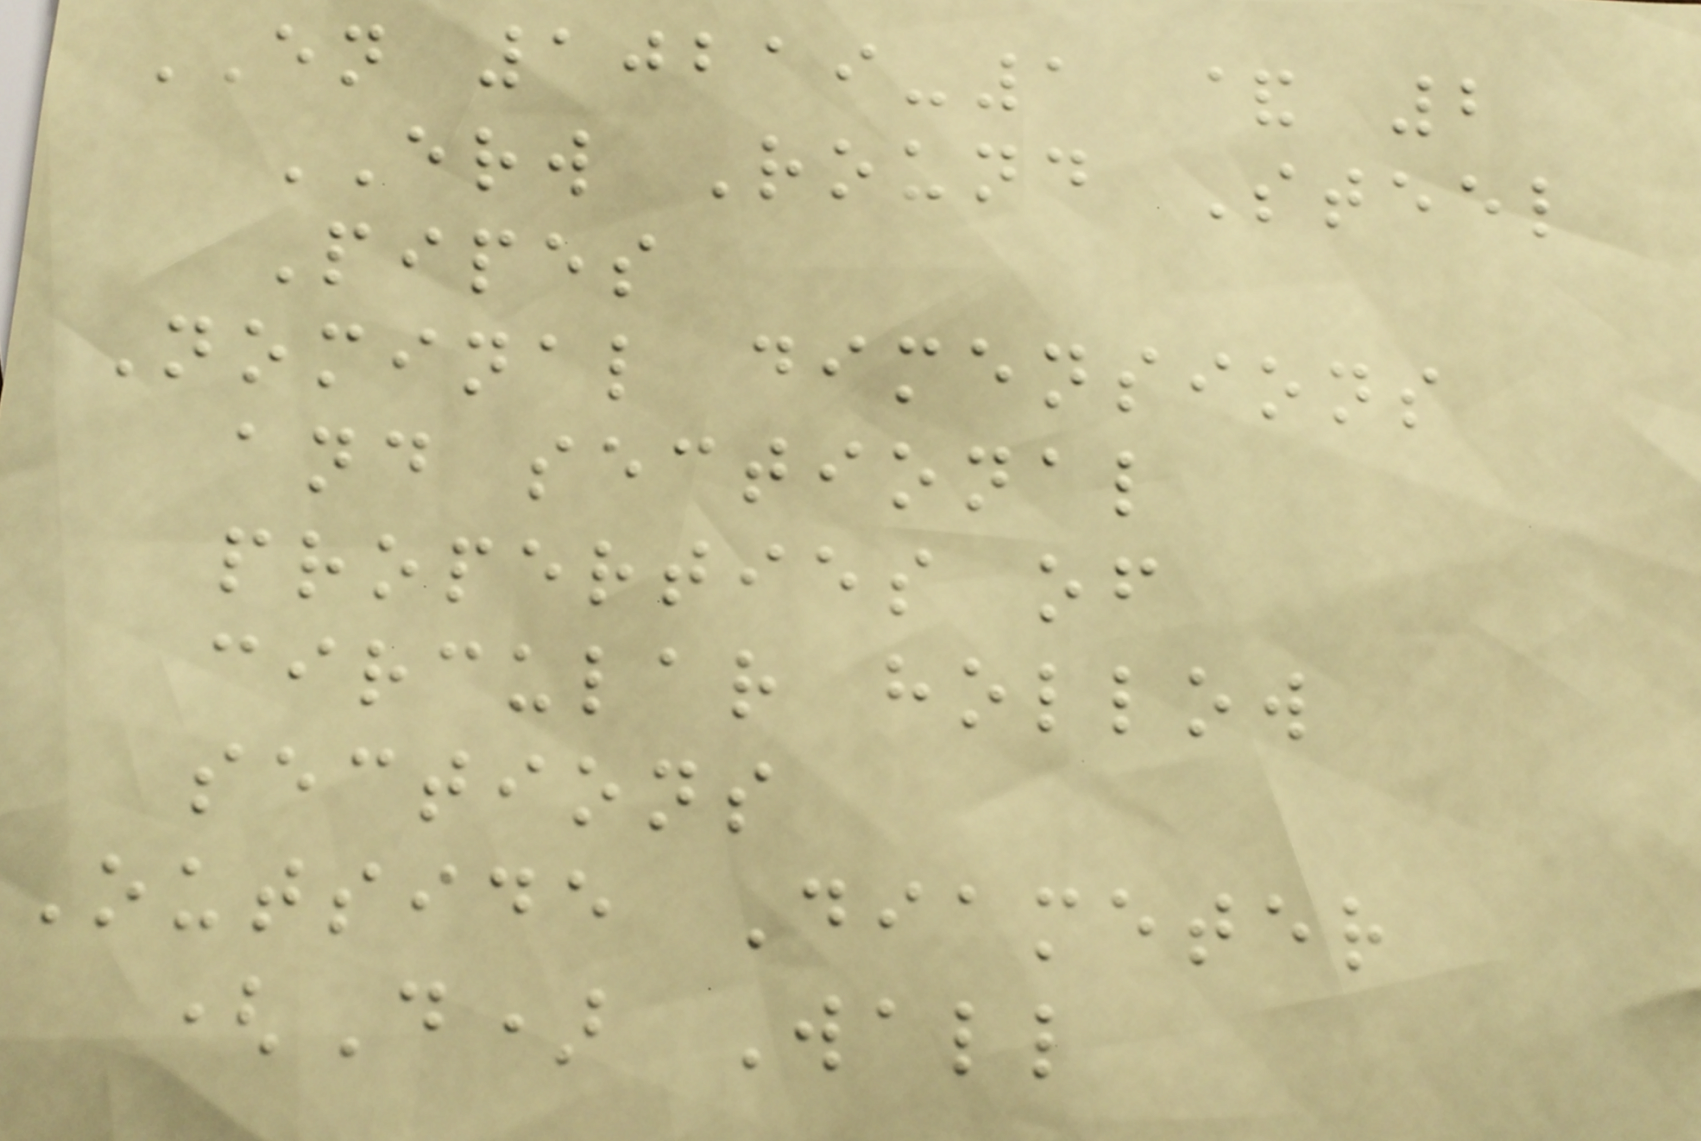EN 10219-1 & 2
ERW Round Steel
Pipes
Nominal dimensions
and sectional
properties of
circular hollow
sections
Outside Diameter
(D) Wall
